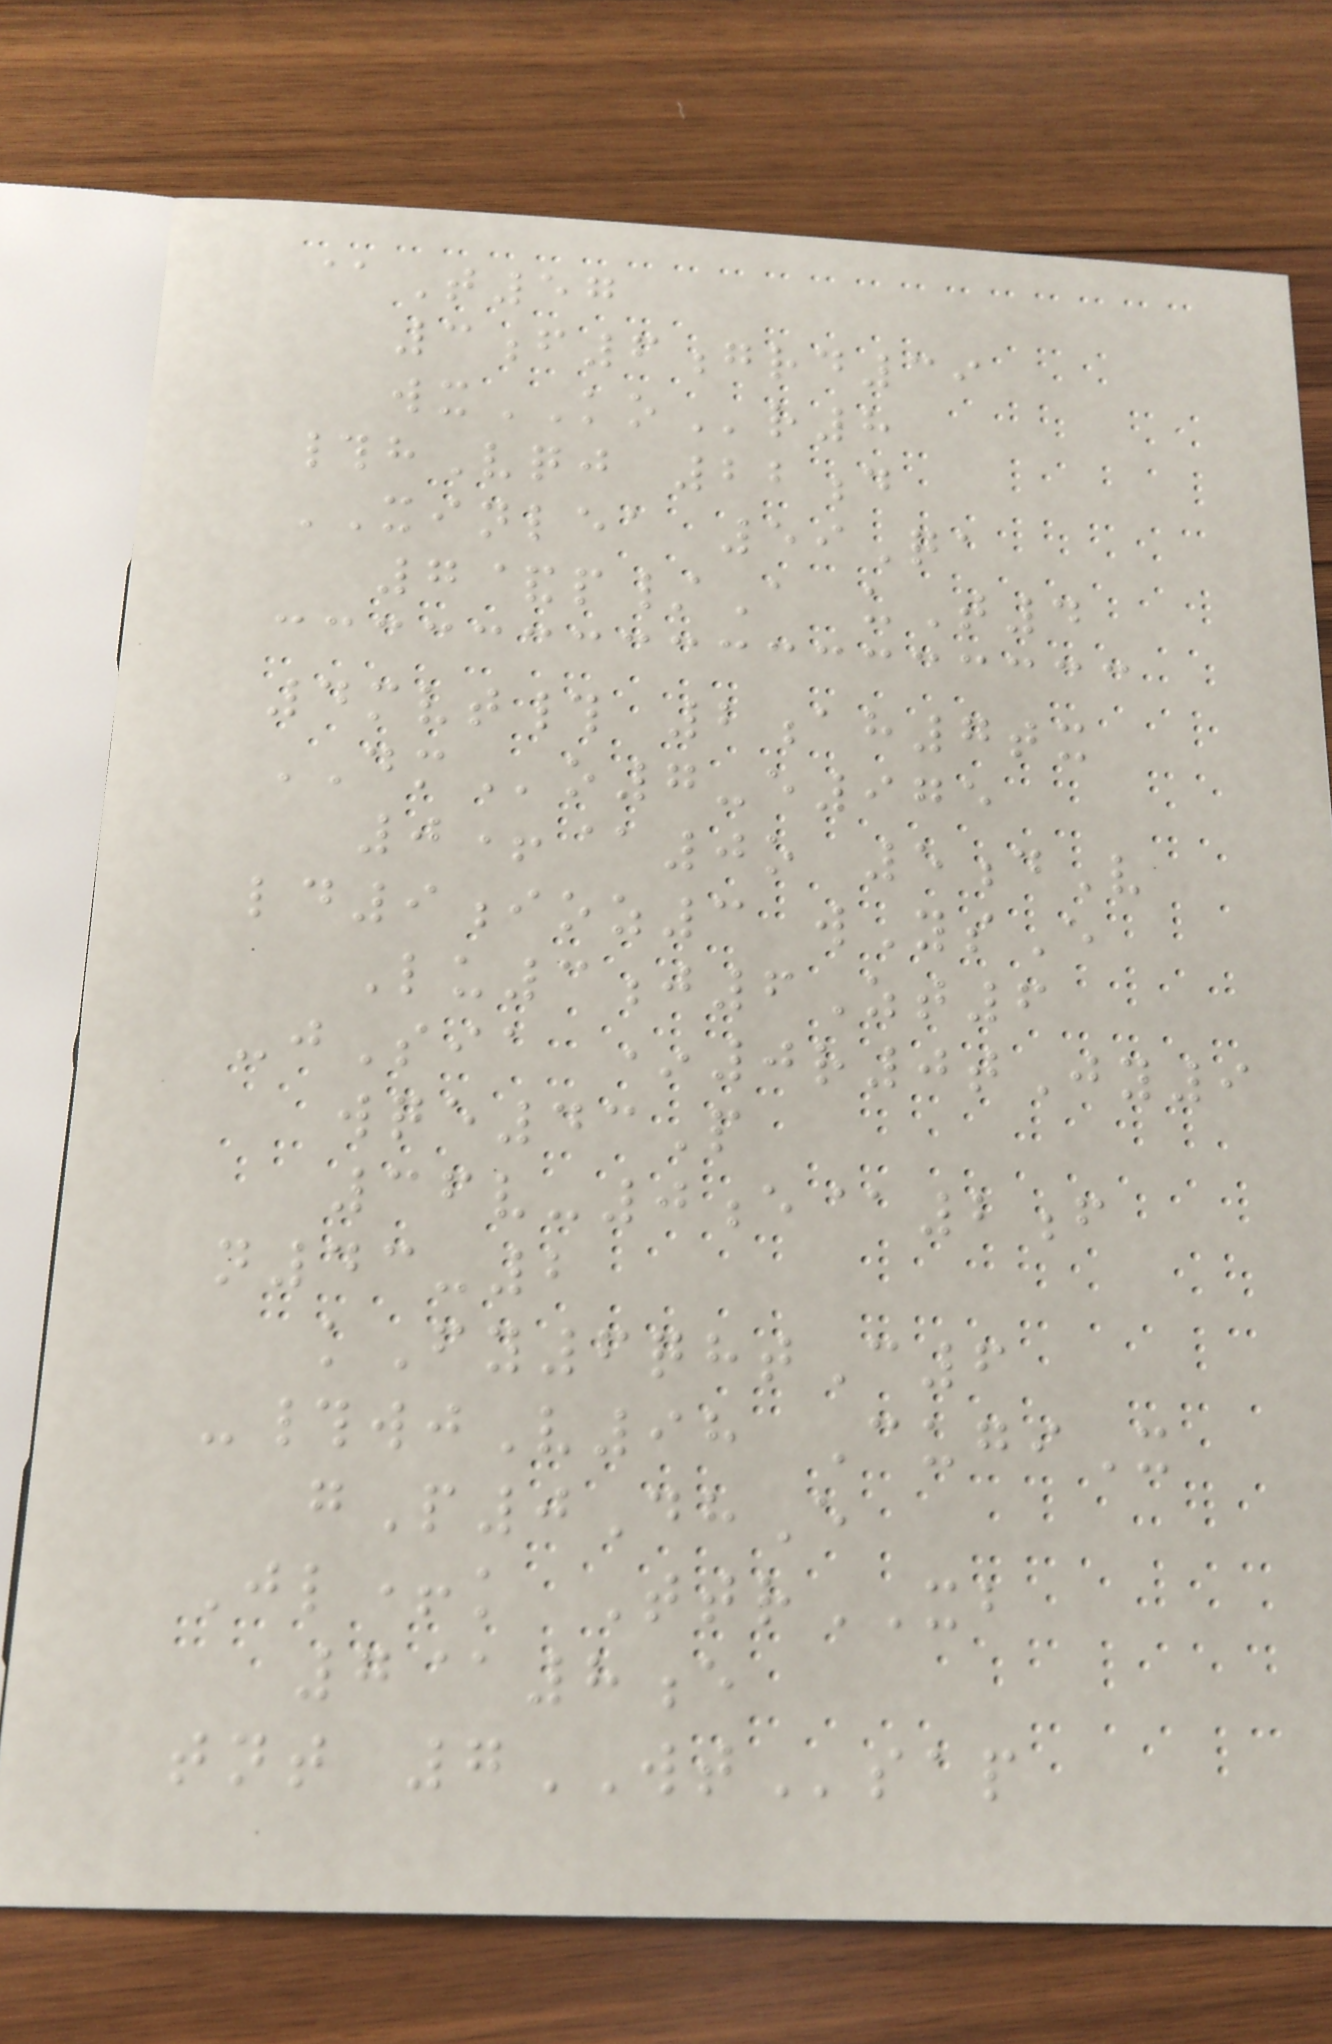@T57
3f6grd39
wxKOr8
#hVqj 22d
XINLEA 59Qa
7&p/A uT4
4mvt# 2ah7tx
DMo7-e975
0+@0o 5dV
ld9ioz3 wYsE
Lu3j6Zt6
-jSia *0r0tJy9
wqe43P
36v-0e@2f
n43-2
kFy6qhtC6
-#wjV98 CugiX
gP0DhE
Jl+k TtrXB
7@8e
tnt 7WTsap
